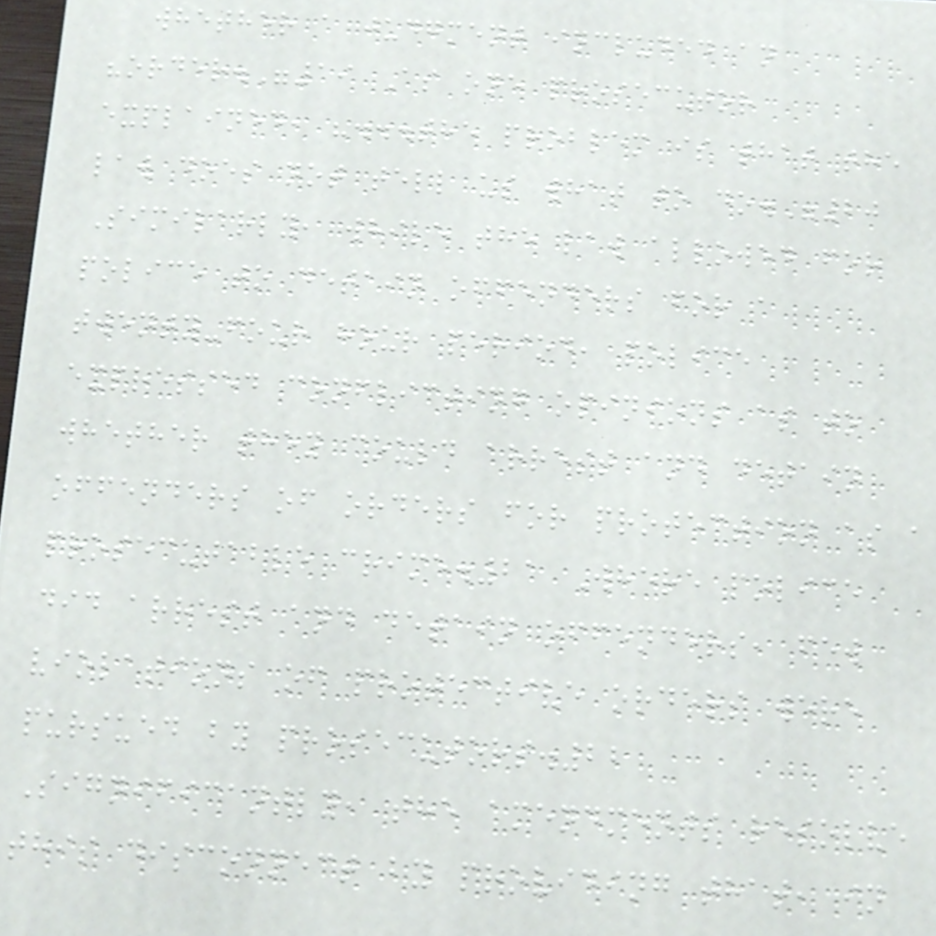whether a judgment included an
"order."19 As one prosecutor
explained, "...the problem is that the
law does not tell us what to do."20
Similarly, while the law allowed for
police to detain offenders for a
twenty-four hour period, police
expressed conflicting opinions as to
whether they could arrest and detain
offenders of orders for protection as a
prosecutable crime.21 Where police
did arrest and detain offenders, few
violations of protective orders were
pursued by prosecutors.22
Significantly, the amendments resolve
this disconnect by providing that, in
